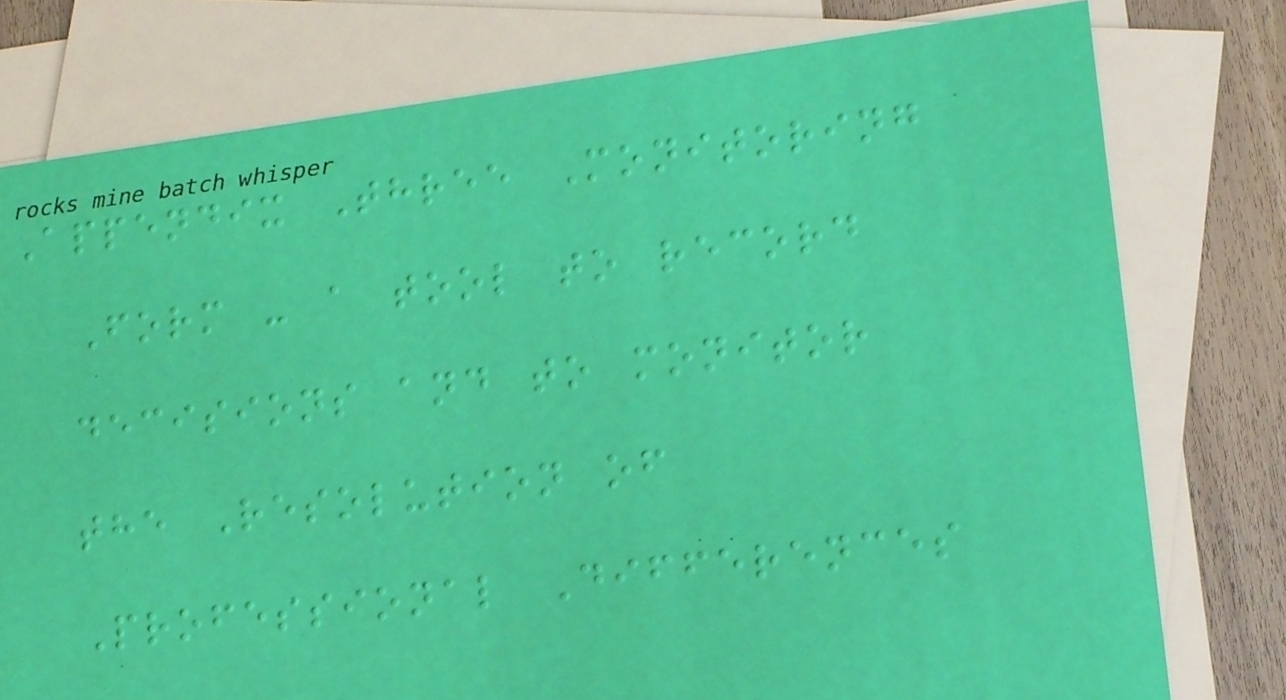Appendix Three Monitoring
Form - a tool to record
decisions and to monitor
the Resolution of
Professional Differences
